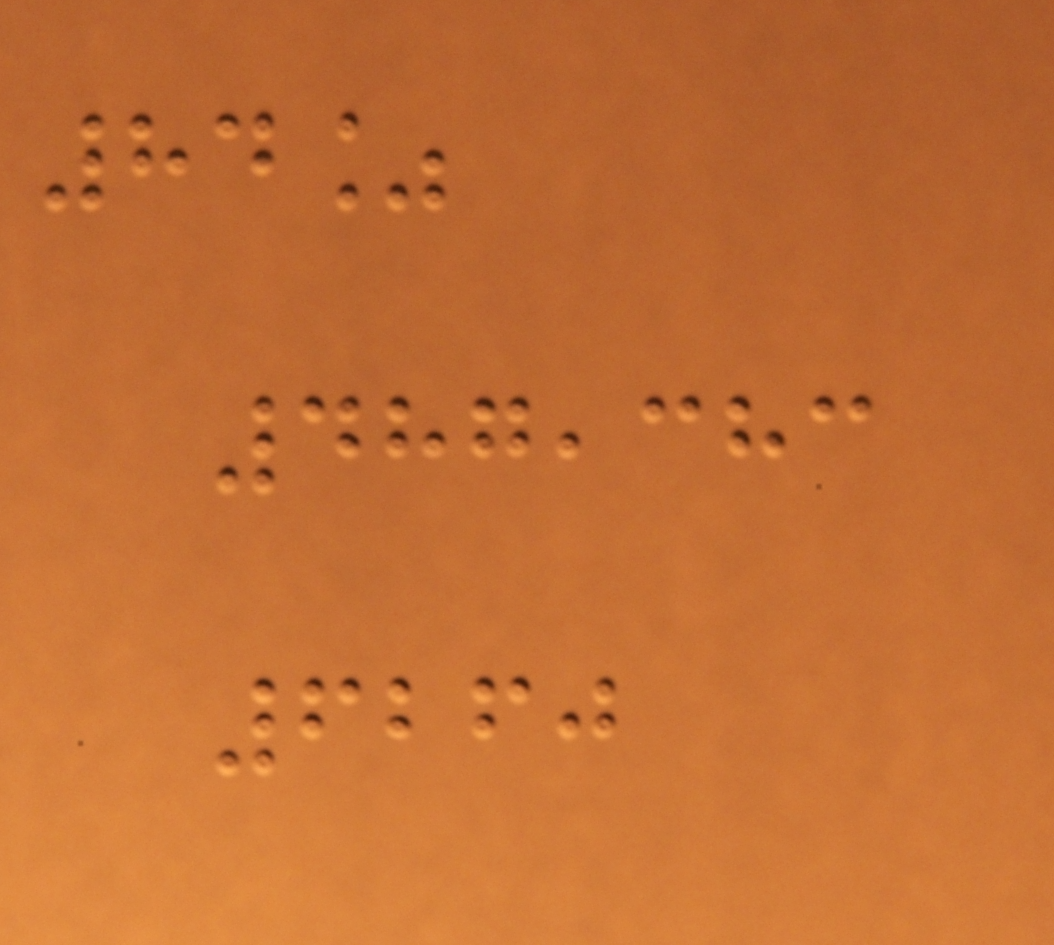84%
487,383
6260
